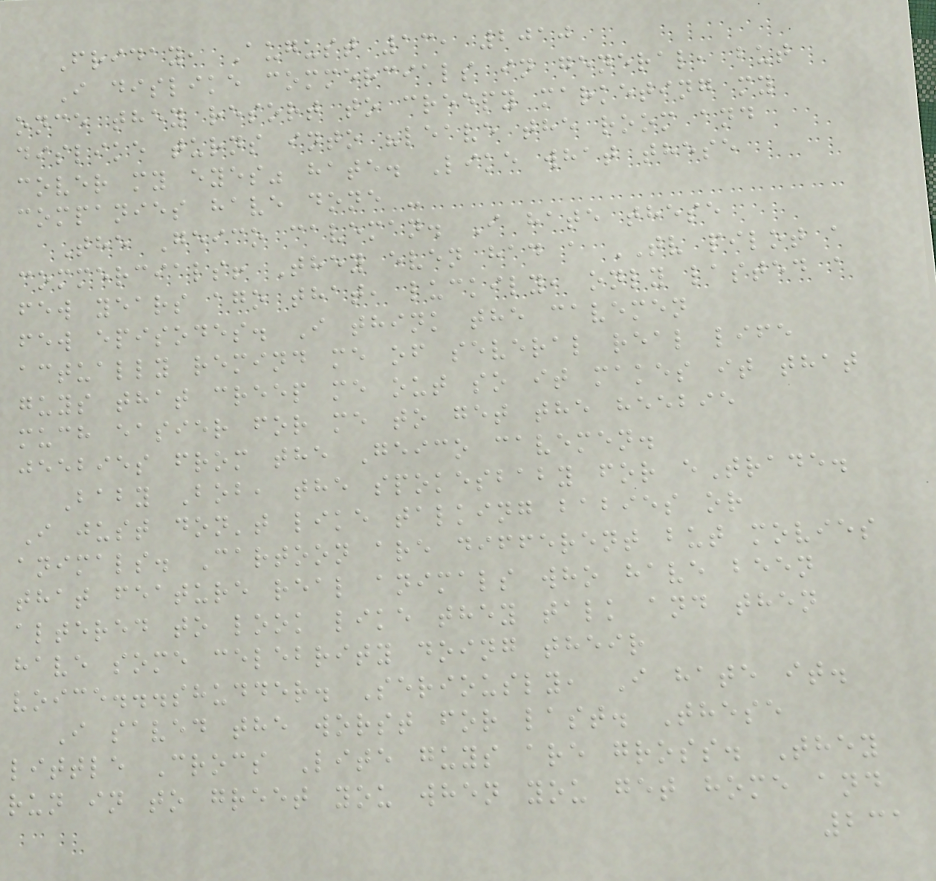Friday, August 13, 2010
I dislike commercials in general, but
once they resort to creepy marketing my
dislike turns into "leave the room and
cover my eyes" hate. Like what these
companies have done -
The Geico caveman. I hate these
commercials! They even had a TV pilot a
few years ago that, luckily, only lasted a
few episodes. I think the cavemen
actually remind me of several real life
guys that creep me out so it makes it that
much easier for me to get the heebie
jeebies from the Geico cavemen.
Baby Bob, the spokesbaby for eTrade.
I just don't like talking babies or
animals. Cartoon are different but movies
that feature real animals who have been
altered to look like they talk and then
have some celebrity doing their
voice...shudder. Seriously, I hate it.
I saved the worst for last. These
little Crocs Lite guys are gross. They
run in to greet you when you get home and
231
